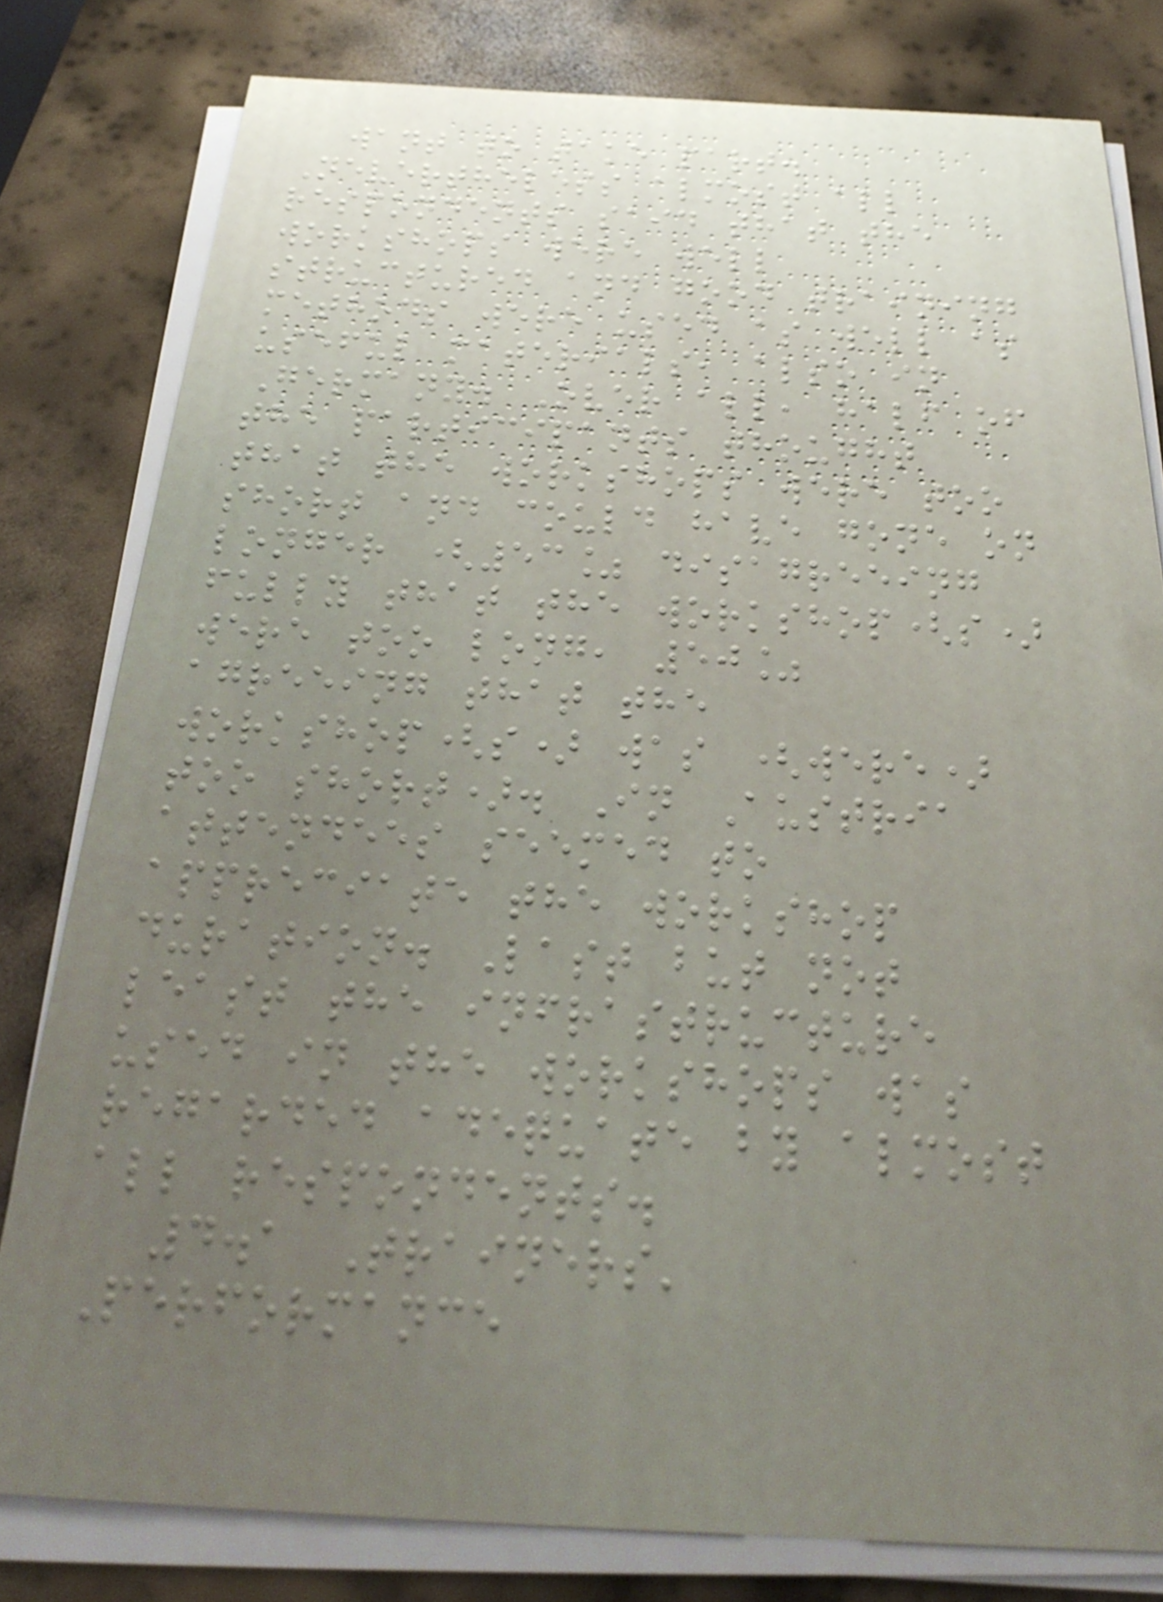want to take part.
Nevertheless almost all
respondents said that the
workshops were well
structured and good training
methods were used as well as
useful materials, also in
Germany. Over all, half of
the participants thought
that the workshops were too
short and could have gone on
longer (53% disagreeing
fully that the workshop(s)
were too long, 50%
agreeing that the
workshop(s) was (were)
too short). In Austria
attendees seemed to
appreciate the workshop
duration. Last but not
least the infrastructure
used in the workshops was
regarded adequate by almost
all respondents.
4.1 Trainers'
Performance
